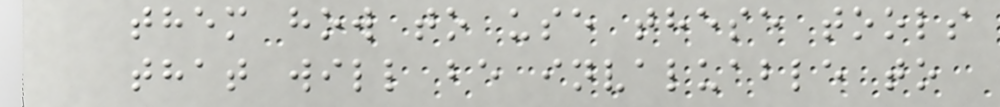them how to use these tools
that will be invaluable to
